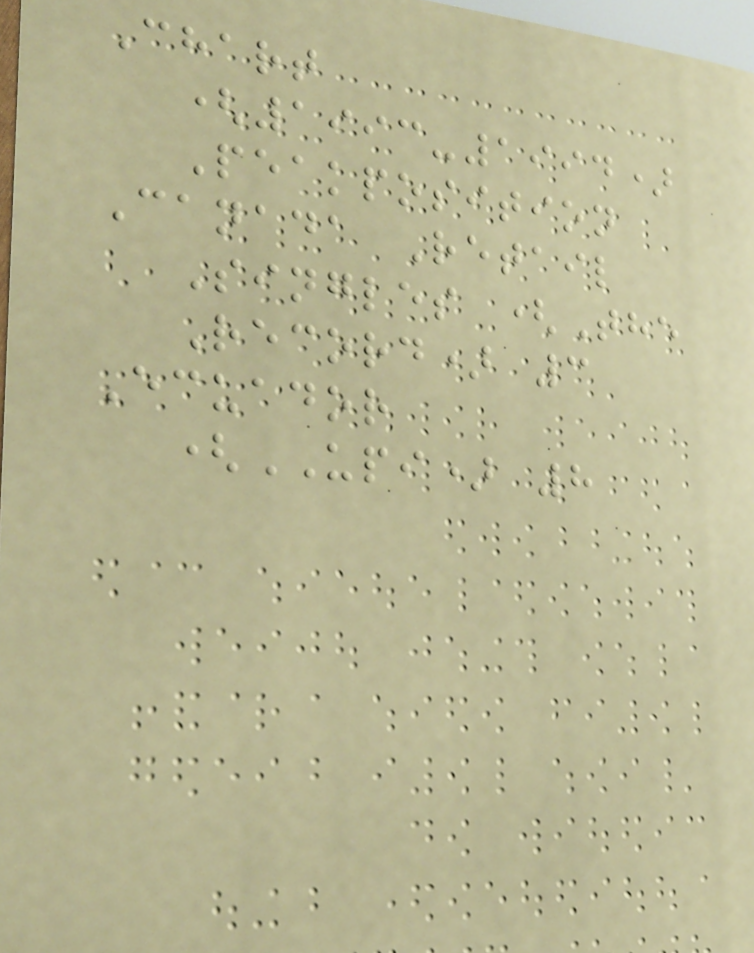Chart
(1993-1994)
Peakposition
Canada Retail
Singles (The
Record) 3
Ecuador
(UPI) 8
